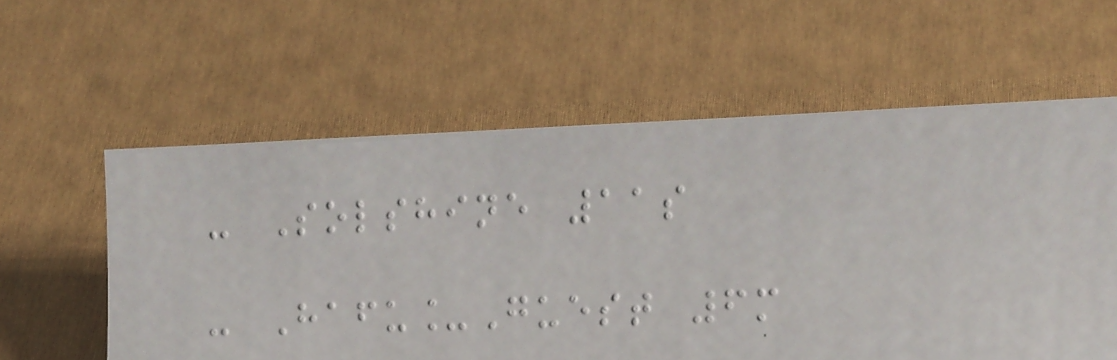- Solshine 11s
- Hafu_Guest 6m
